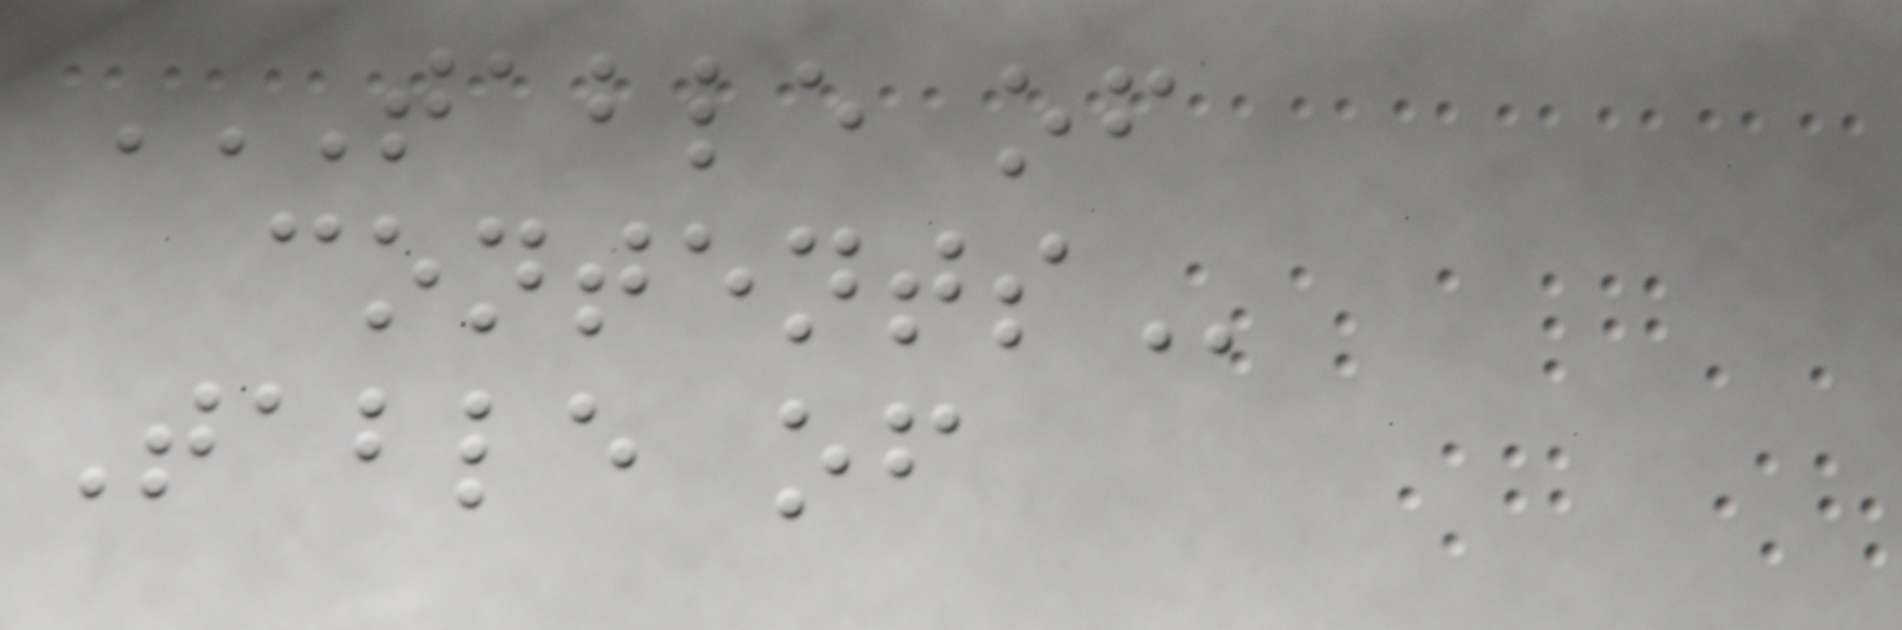TABLE OF
CONTENTS
Table of
